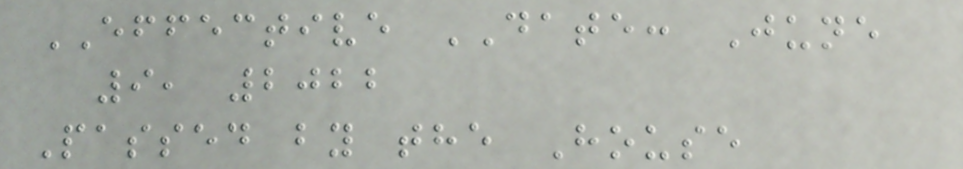EFFECTIVE DATE: June
9, 2022
Passed by the House
